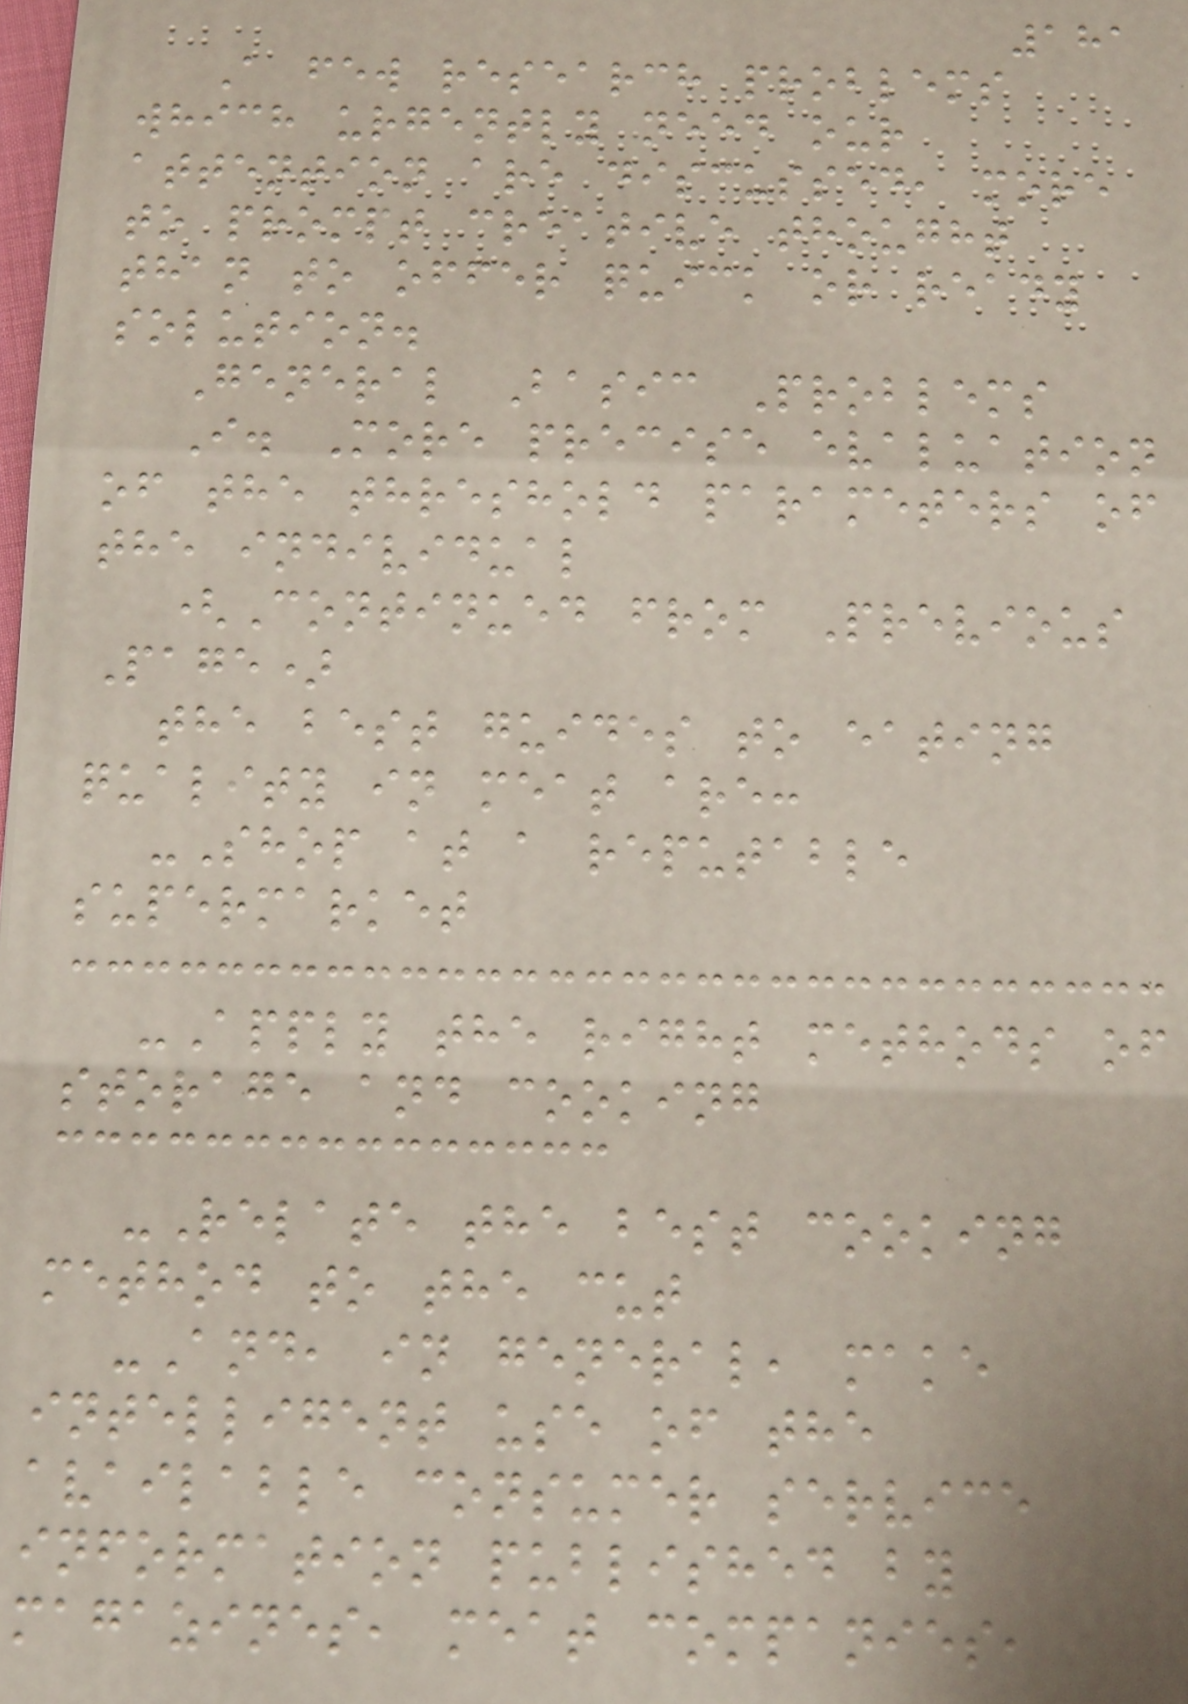181
A few research problems
which urgently need our
attention are discussed, more
to prompt creative thought
than to offer quick or ready
solution.
General Basic Problems
I. More precise evaluation
of the threshold parameters of
the individual
(Continued from Previous
Page)
the best guides to eating
quality in meat are:
-Shop at a reputable
supermarket
-Apply the right methods of
storage and cooking
-Relate the best cooking
method to the cut
-And, in general, make
intelligent use of the
available consumer service
information published by
magazines, meat companies,
